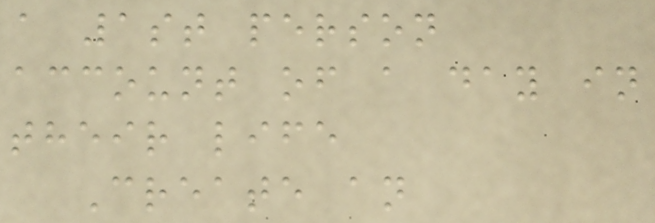a 1st person
account of a day in
their life
Create an
